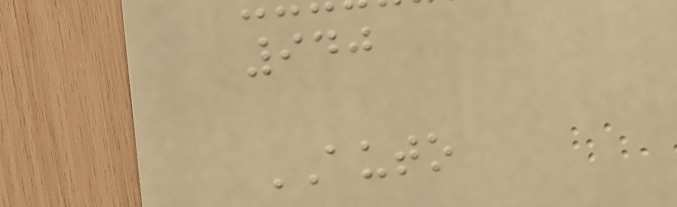940
AUTO
